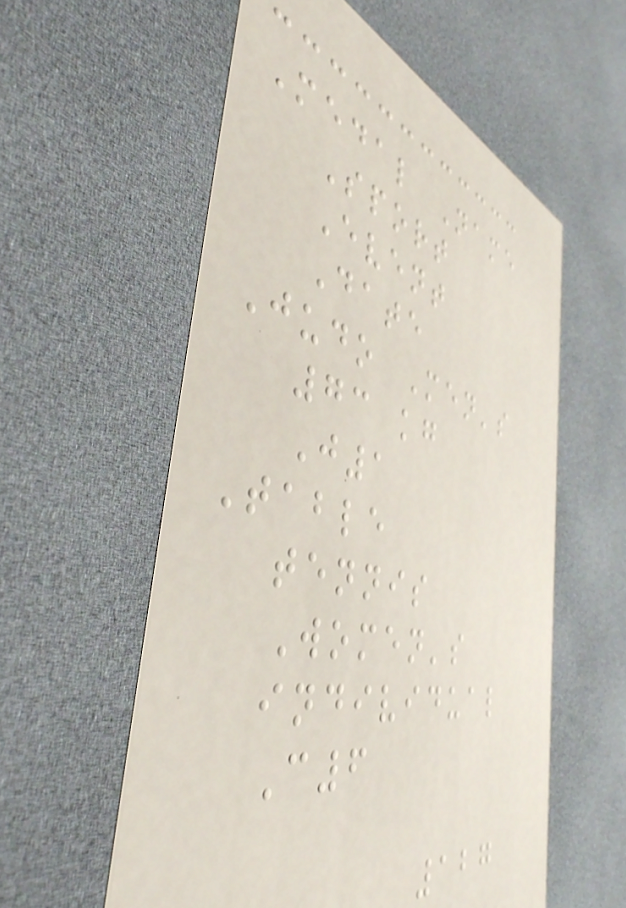Medal Name
Sport
Event
Date
Judo Men's
73 kg
J1
Table
tennis
Women's
individual
C6
127
